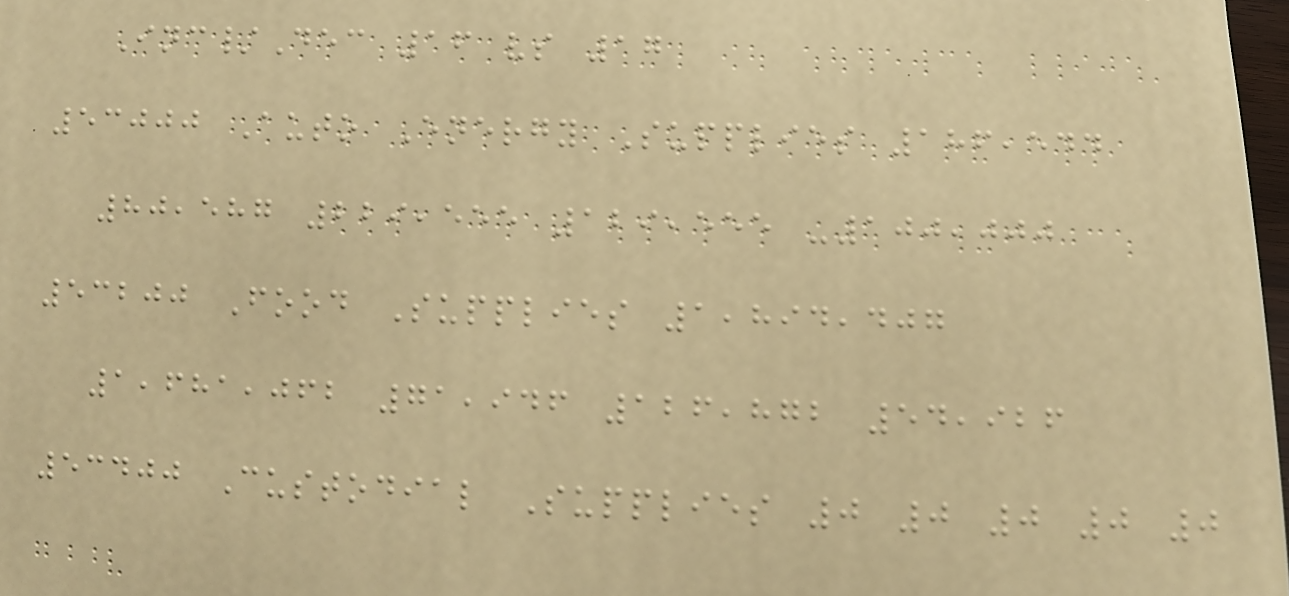Inc/Dec 16 vs 17
53000 Auto Energy Supplies 186,544
80,587 229,555 129,555 -100,000
53200 Food Supplies 1,894,407
1,681,062 71,946 126,872 54,926
53400 Custodial Supplies 0 0 0 0 0
